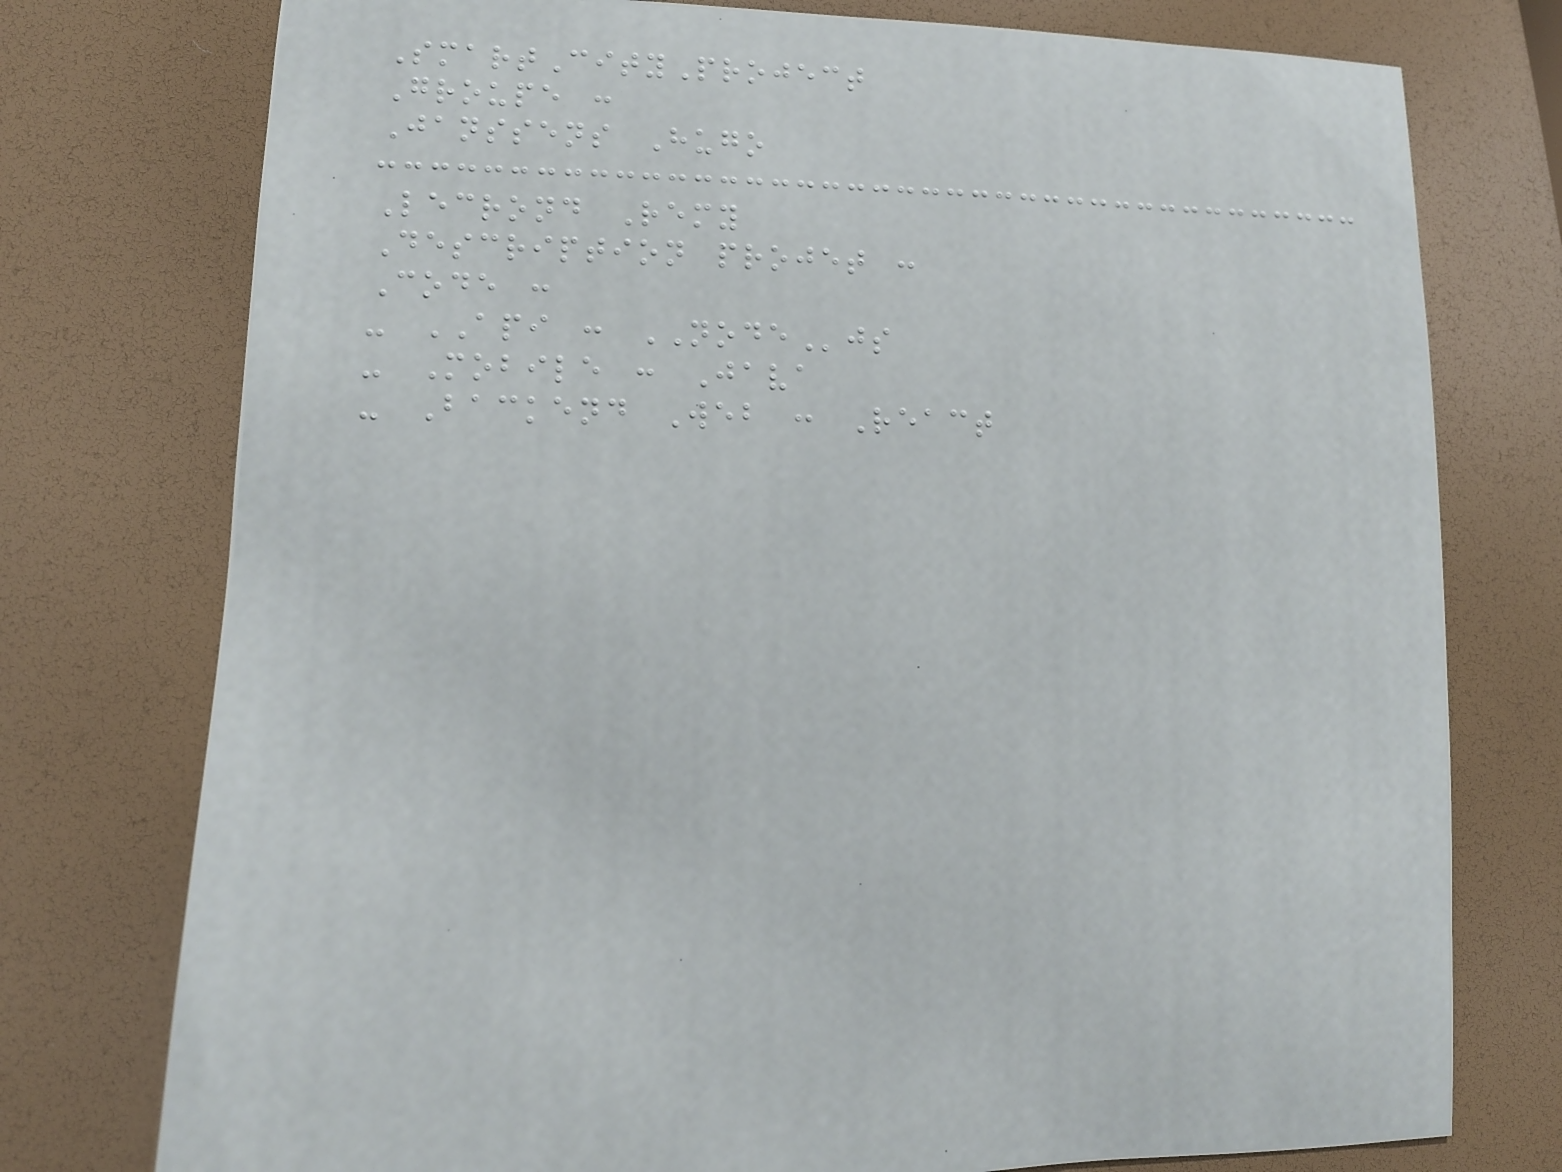SmartCityProject
Groupe :
Janssens Hugo
Lecrond Remy
Description projet :
Code :
- API : NODEjs
- Mobile : Java
- Backend Web : React
